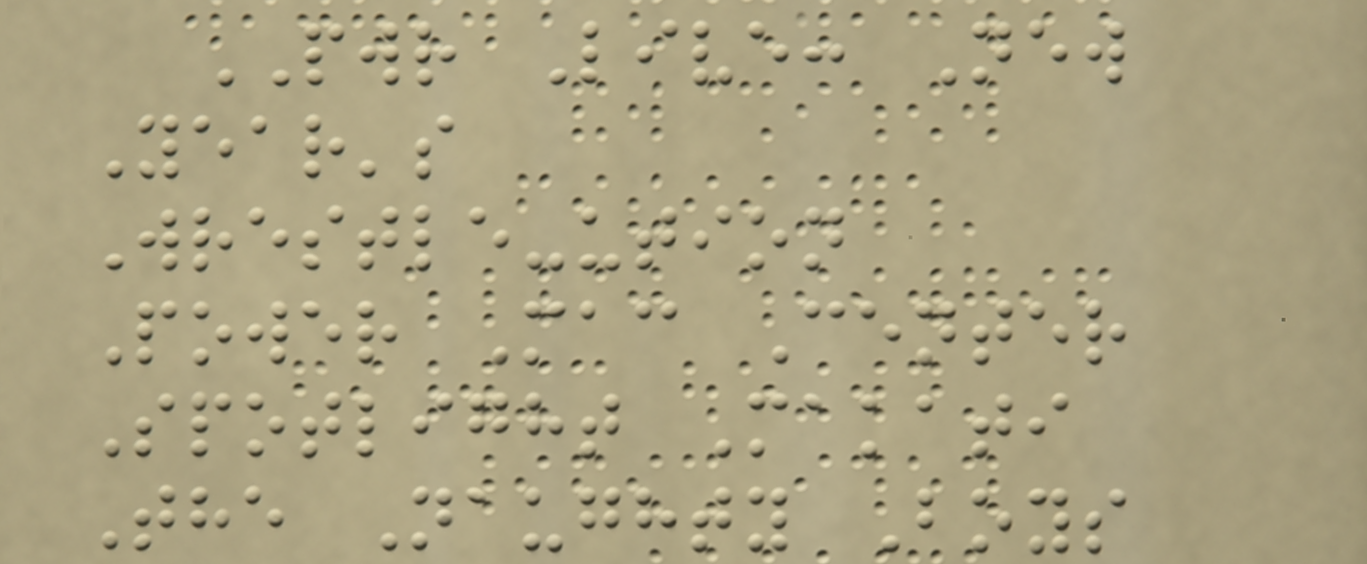PWR Live: New
Year's
Wrestle-ution
Power Mac Center
Spotlight Makati
The Naughty Boys
